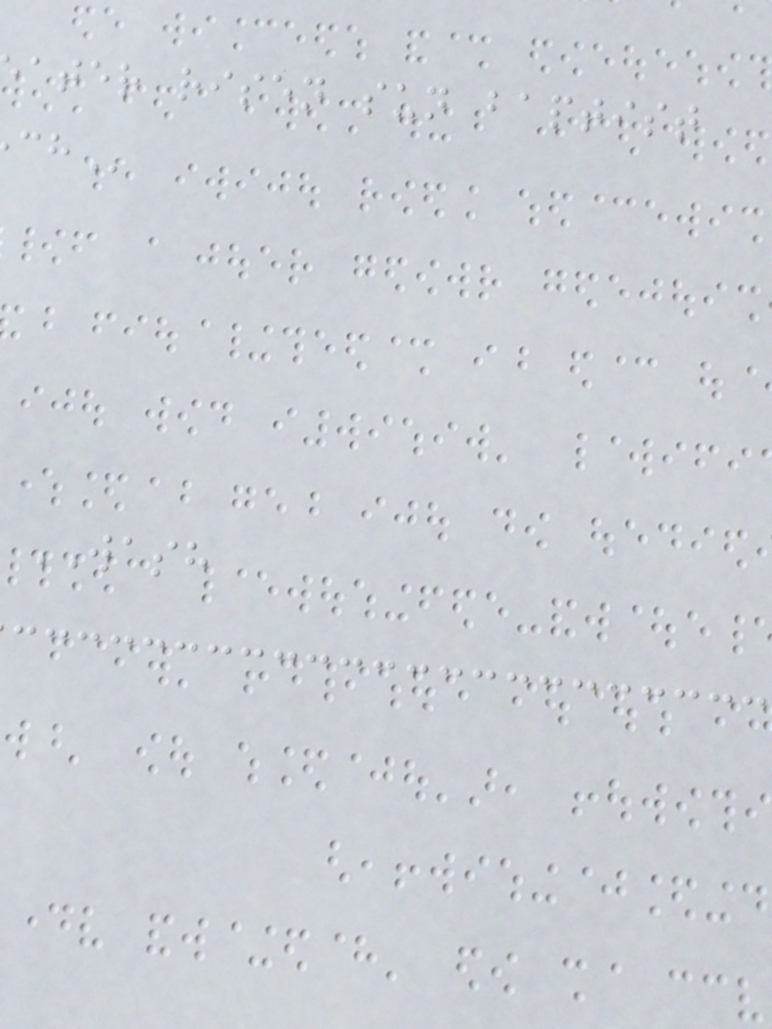ater risen sun baptist
WASH
